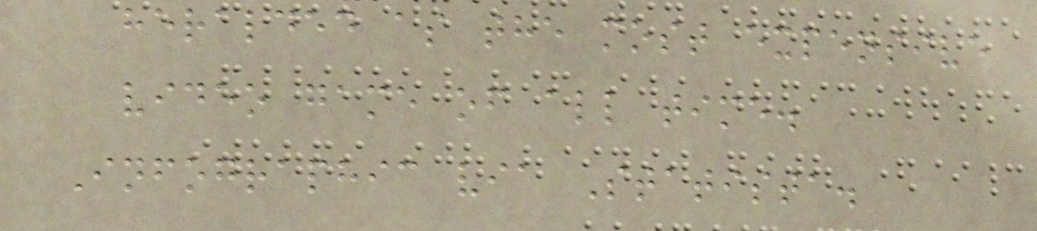heralded as the most expensive
video game of all time.
Infographic via Statista.
